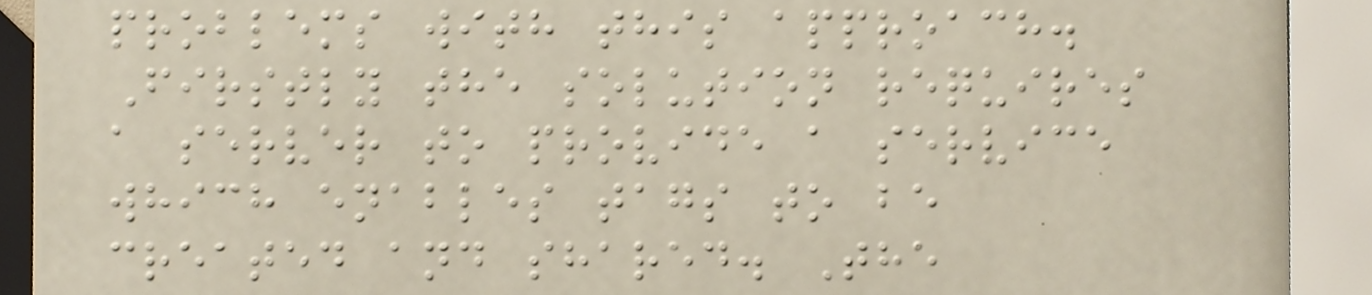problems with this approach.
Firstly the solution requires
a server to provide a service
which enables tags to be
created and shared. The
